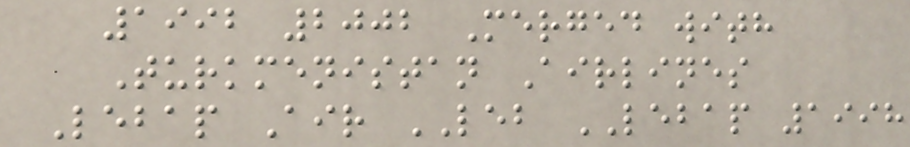1992 2002 Merged with
Turkmenistan Airlines
Lebap Air LEB LEBAP 1998
